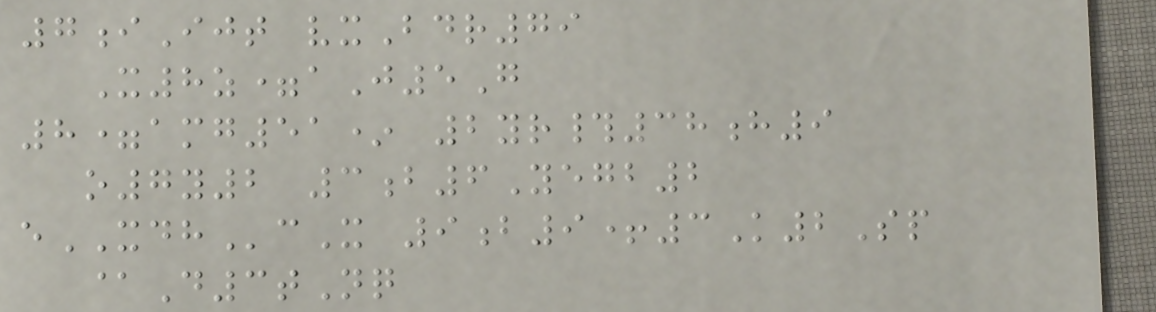7iIjt vxBdr79
X8z=aJ5G
8=amg51* 2yr#38h9
o7y2 3b6Yegb2
eXDHcX 9b9+3K2Sp
@D3tNq
